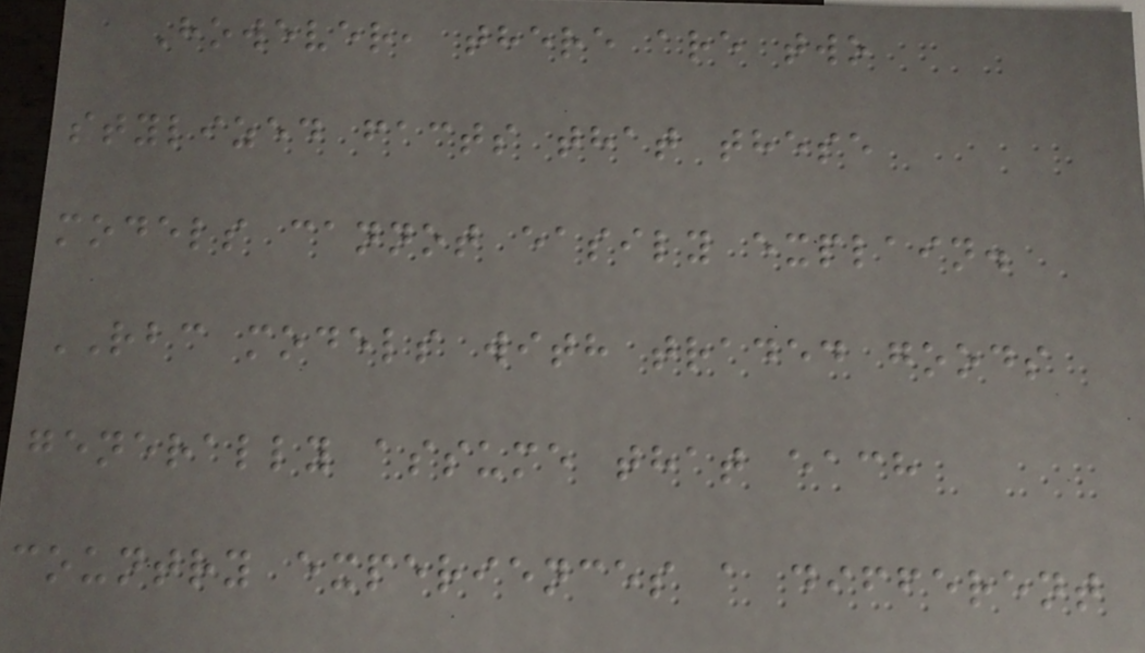However, there are two
stylized facts that these
models cannot easily explain.
RBC models with traded goods
generally assume that each
country experiences a different
